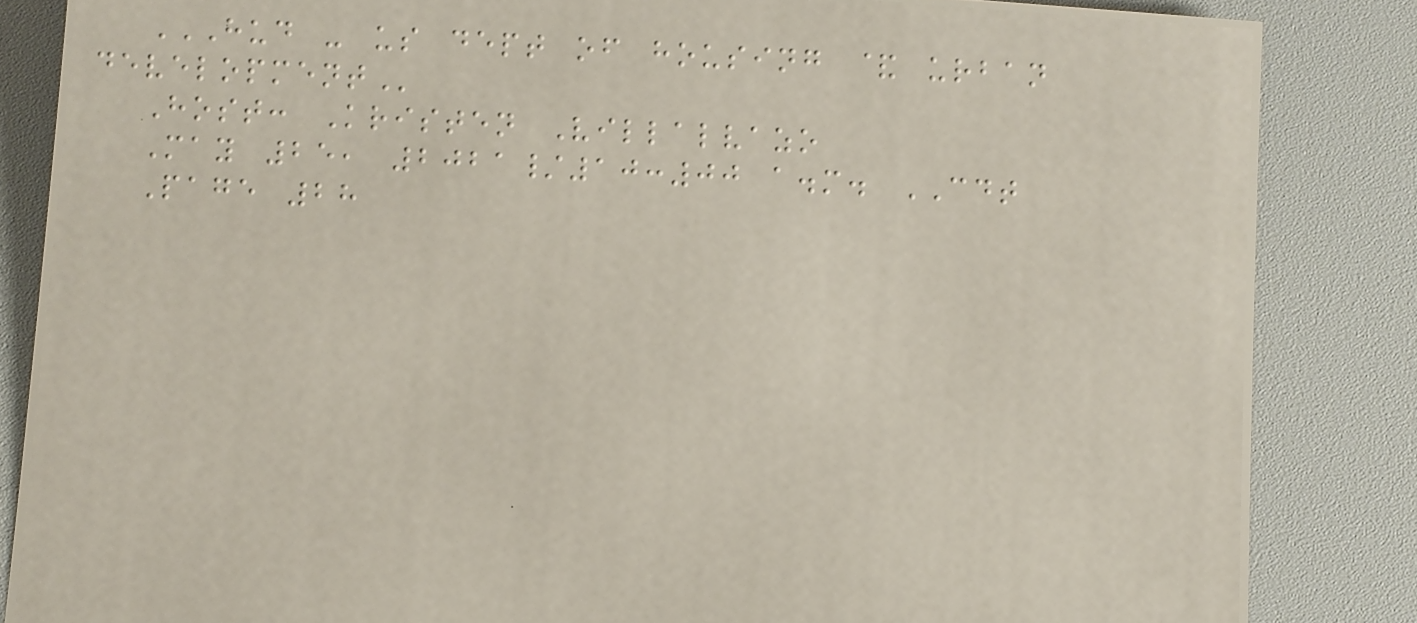HUD - US DEPT OF HOUSING & URBAN
DEVELOPMENT
Host: Kristen Villalvazo
May 25, 2021/10:00 a.m. CDT
Page 28
